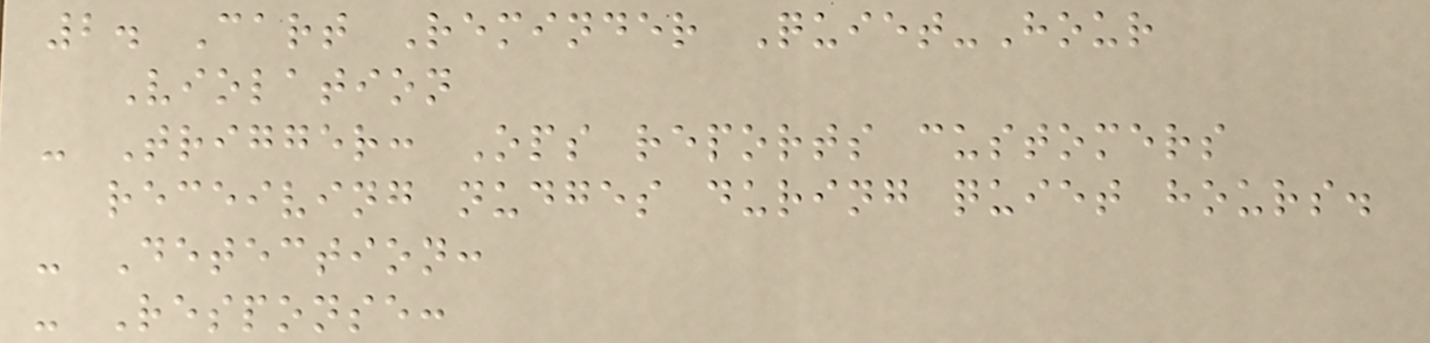2. Cart Reminder Quiet-Hour
Violation
- Trigger: Ops reports customers
receiving nudges during quiet hours.
- Detection:
- Response:
